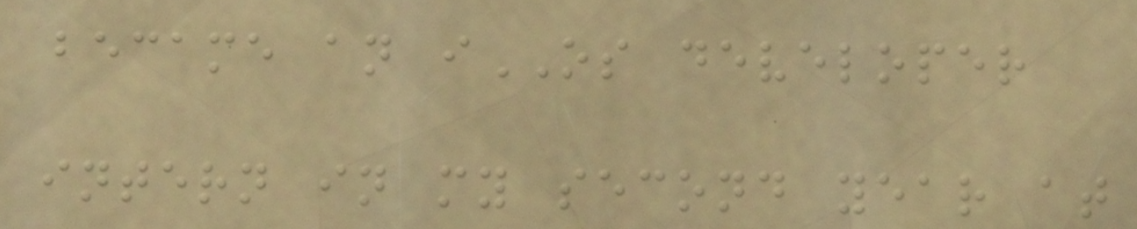became an iOS developer
intern in my second year at
